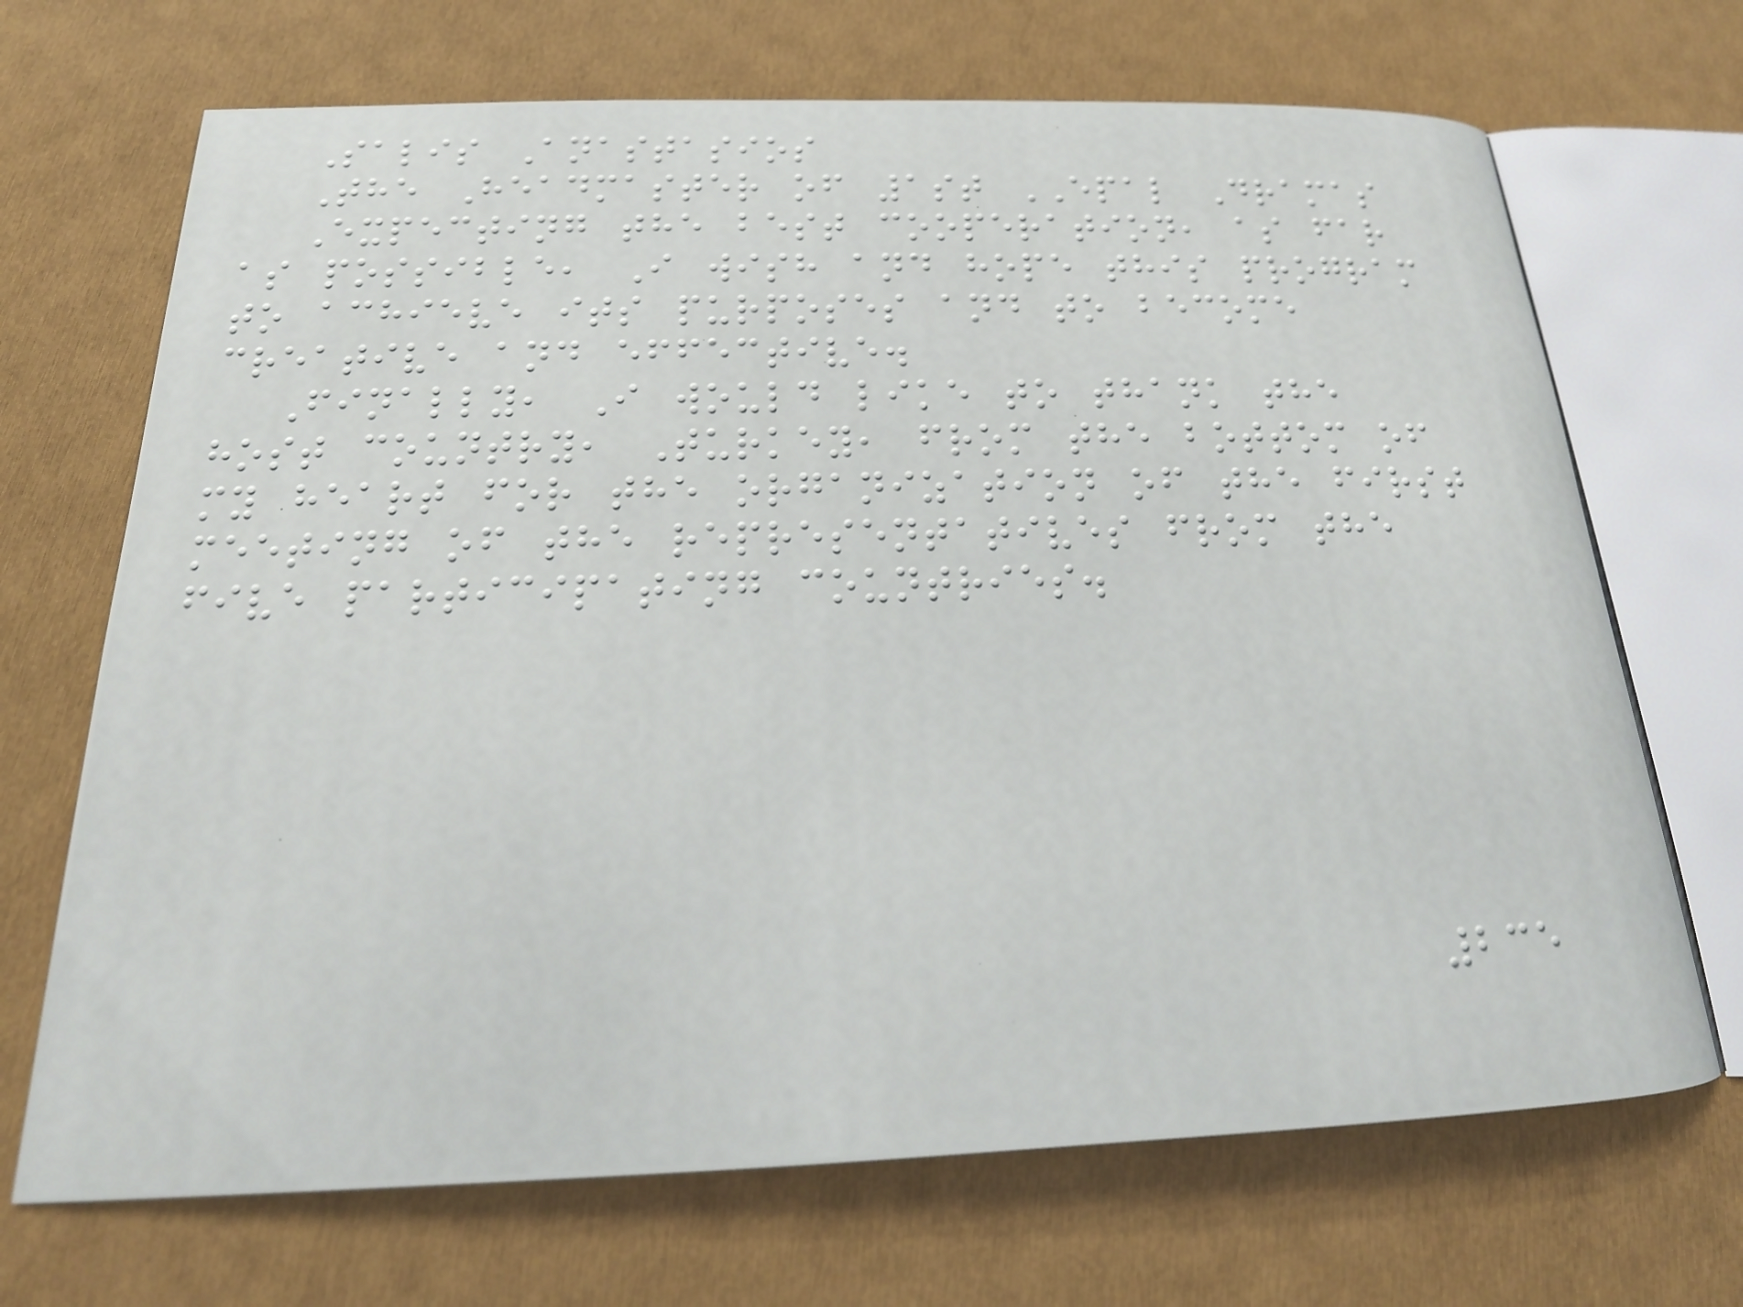Salis Anastasios
The Headmaster of 1st EPAL Dramas
Expecting the best cooperation, as far
as possible, I wish and hope this program
to achieve its purposes and to become
creative and effective.
Finally, I would like to thank the
host country, Turkey, from the bottom of
my heart for the organization of the first
meeting of the representatives from the
five participating countries.
235
